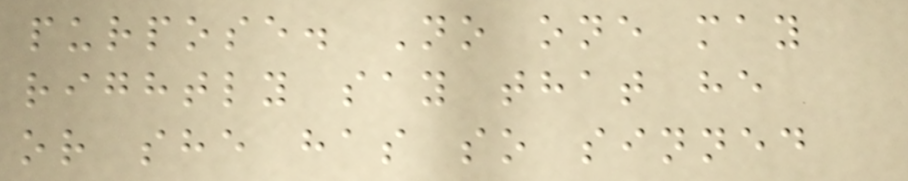purpose. No one may
rightly say that he
or she has so sinned
